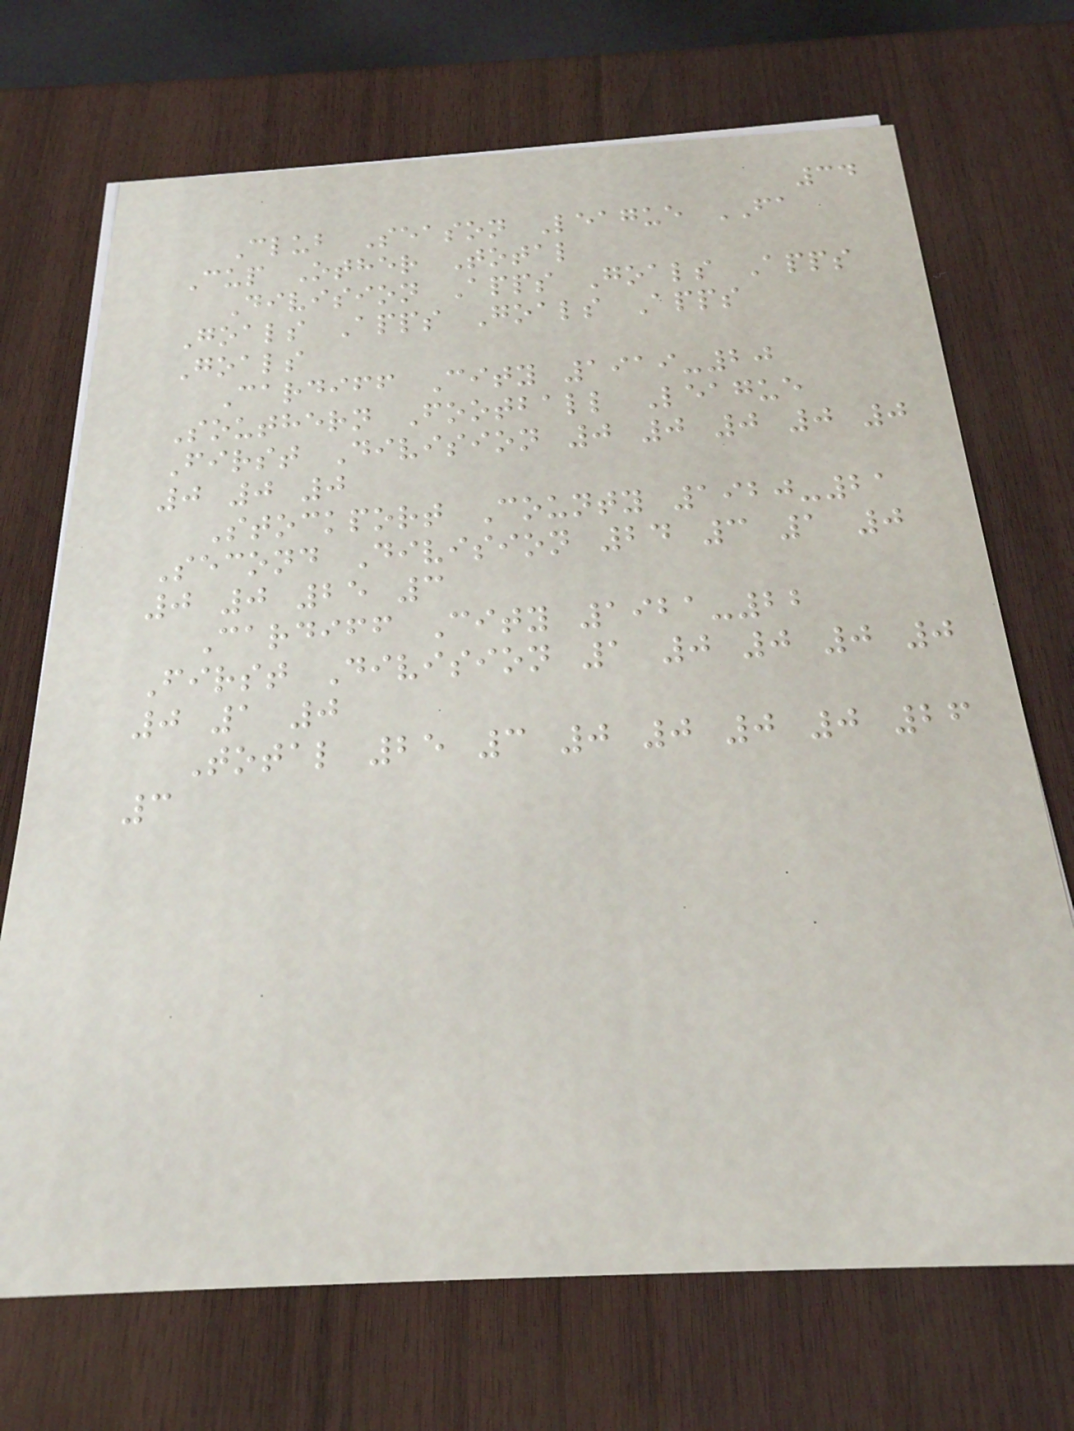34
Club Season League FA
Cup Other Total
Division Apps Goals Apps
Goals Apps Goals Apps
Goals
Cardiff City 1919-20
Southern Football League
First Division 0 0 0 0 0
0 0 0
Stockport County 1920-21
Second Division 24 3 1 0
0 0 25 3
Cardiff City 1921-22
First Division 1 0 0 0 0
0 1 0
Total 25 3 0 0 0 0 26
3
